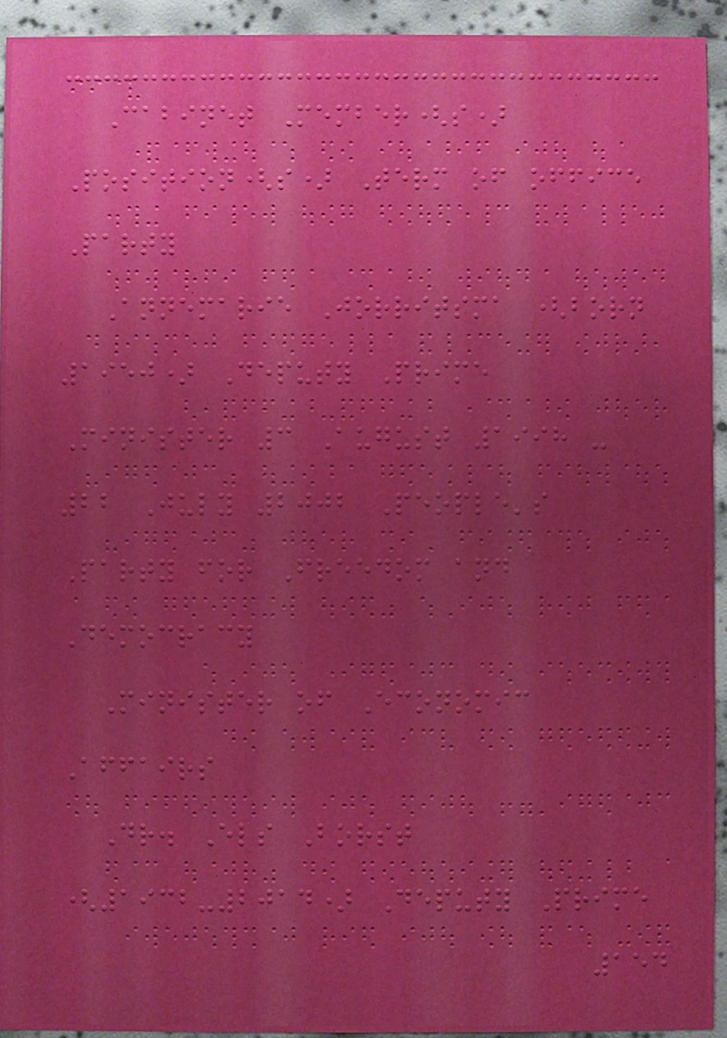Cabinet Member(s)
Position(s) Term of office
Party
Annemarie Jorritsma (born
1950) Deputy Prime
Minister 3 August 1998 -
22 July 2002 People's
Party for Freedom and
Democracy
Minister of Economic
Affairs
Dr. Els Borst
(1932-2014) Deputy Prime
154
